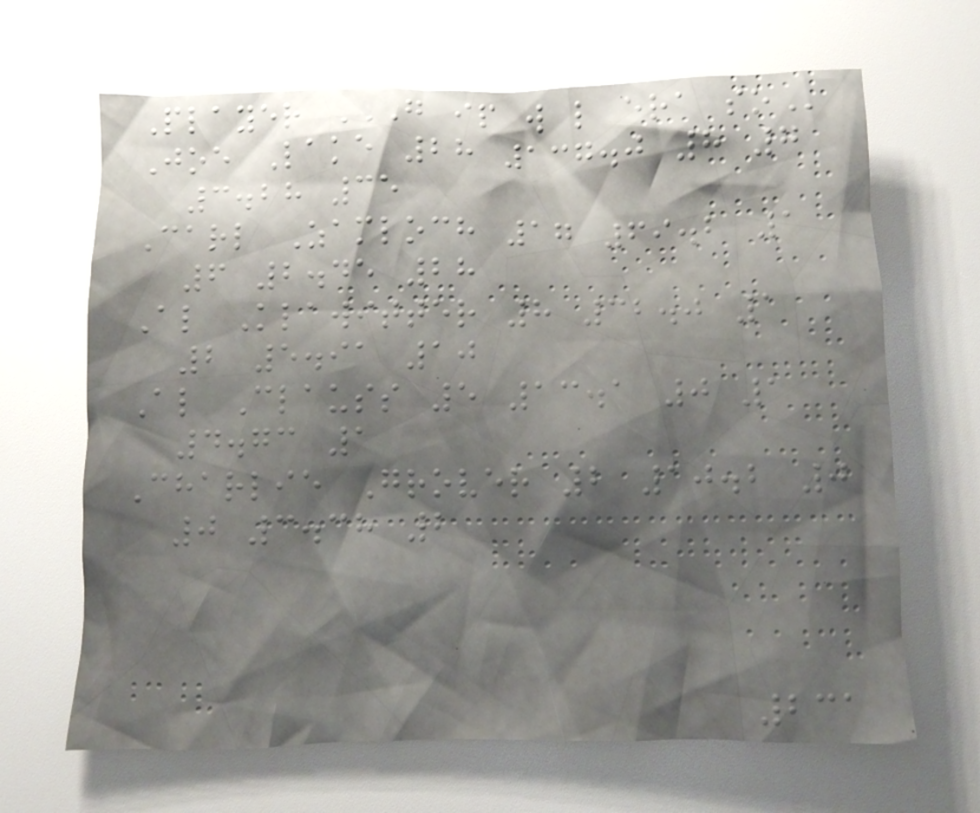Player G IP W L ERA SO
Joe Lake 28 137.0 8 7
3.28 35
Carl Zamloch 17 69.2 1
6 2.45 28
Al Klawitter 8 32.0 1
2 5.91 10
Al Clauss 5 13.1 0 1
4.73 1
Charlie Grover 2 10.2 0
0 3.38 2
231
